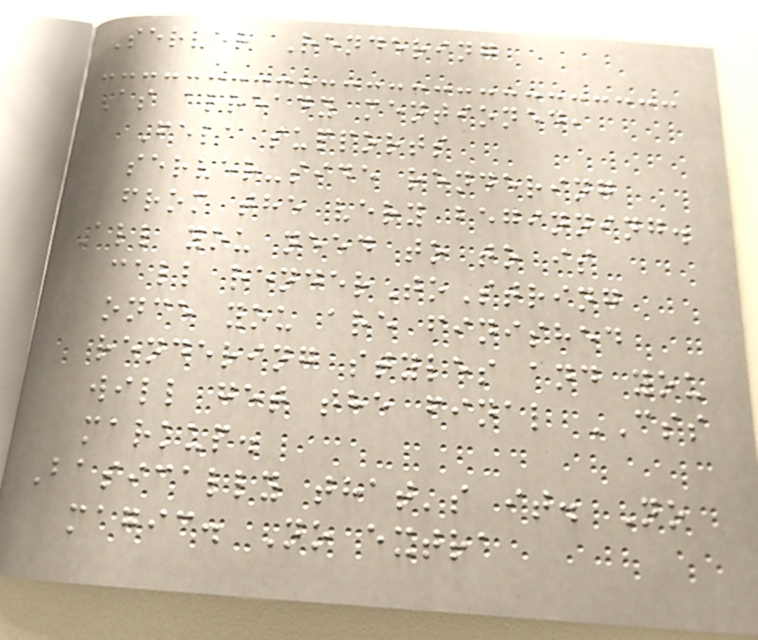Server Rendering
As already mentioned,
Fela supports
server-side rendering
from the very beginning.
All you need to to is
call renderToString
once you are finished
rendering styles and you
will get the final CSS
markup.
Basically that's it. No
magic. No extra
